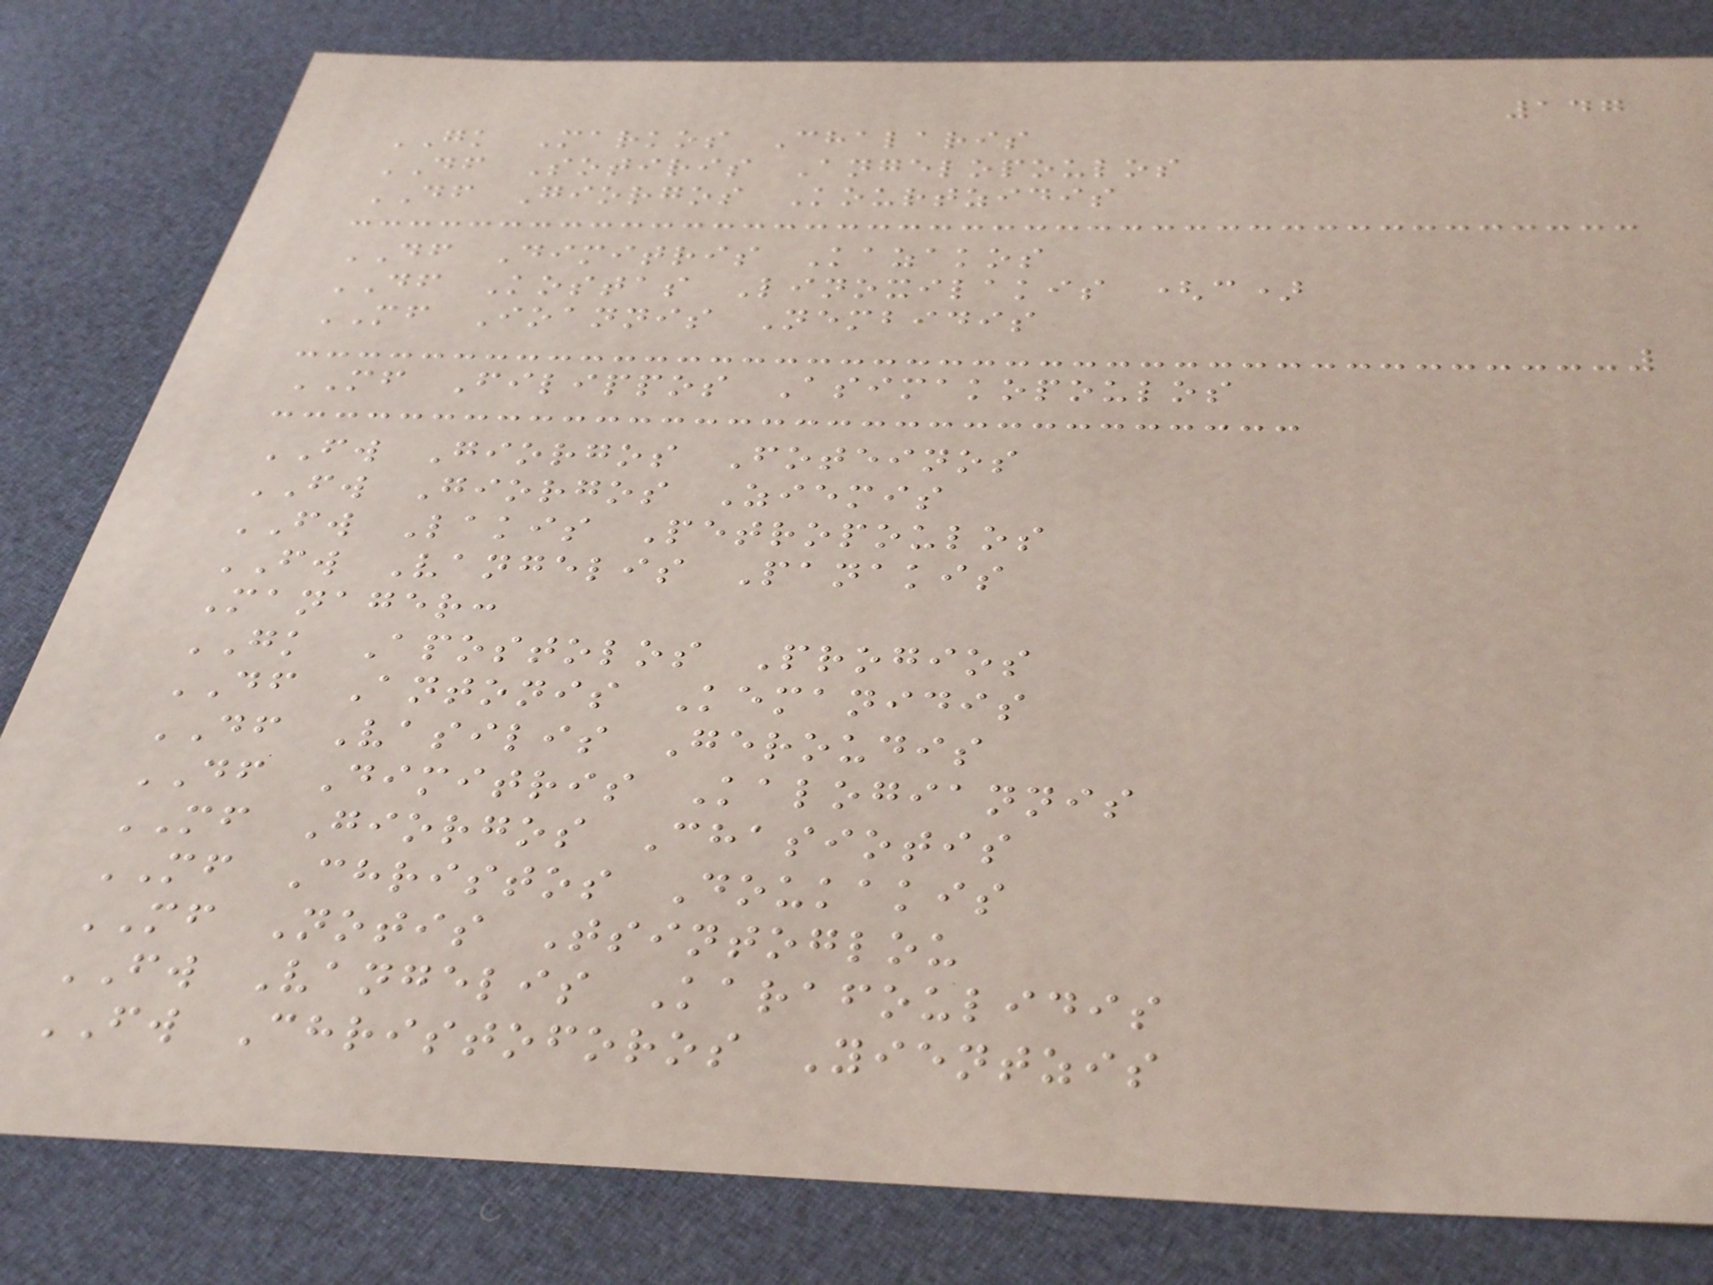147
GK Markos Chalaris
DF Sotiris Angelopoulos
DF Giorgos Kourtzidis
DF Dimitris Kazakos
DF Kostas Linoxilakis (c)
MF Ioannis Nembidis
MF Filippos Asimakopoulos
FW Giorgos Foteinos
FW Giorgos Ziemis
FW Lakis Petropoulos
FW Vangelis Panakis
Manager:
GK Apostolos Progios
DF Antonis Kemanidis
DF Vasilis Geroudis
DF Dimitris Kalogiannis
MF Giorgos Chasiotis
MF Christos Doukakis
MF Notis Tsintoglou
FW Vangelis Karafoulidis
FW Christoforos Yientzis
